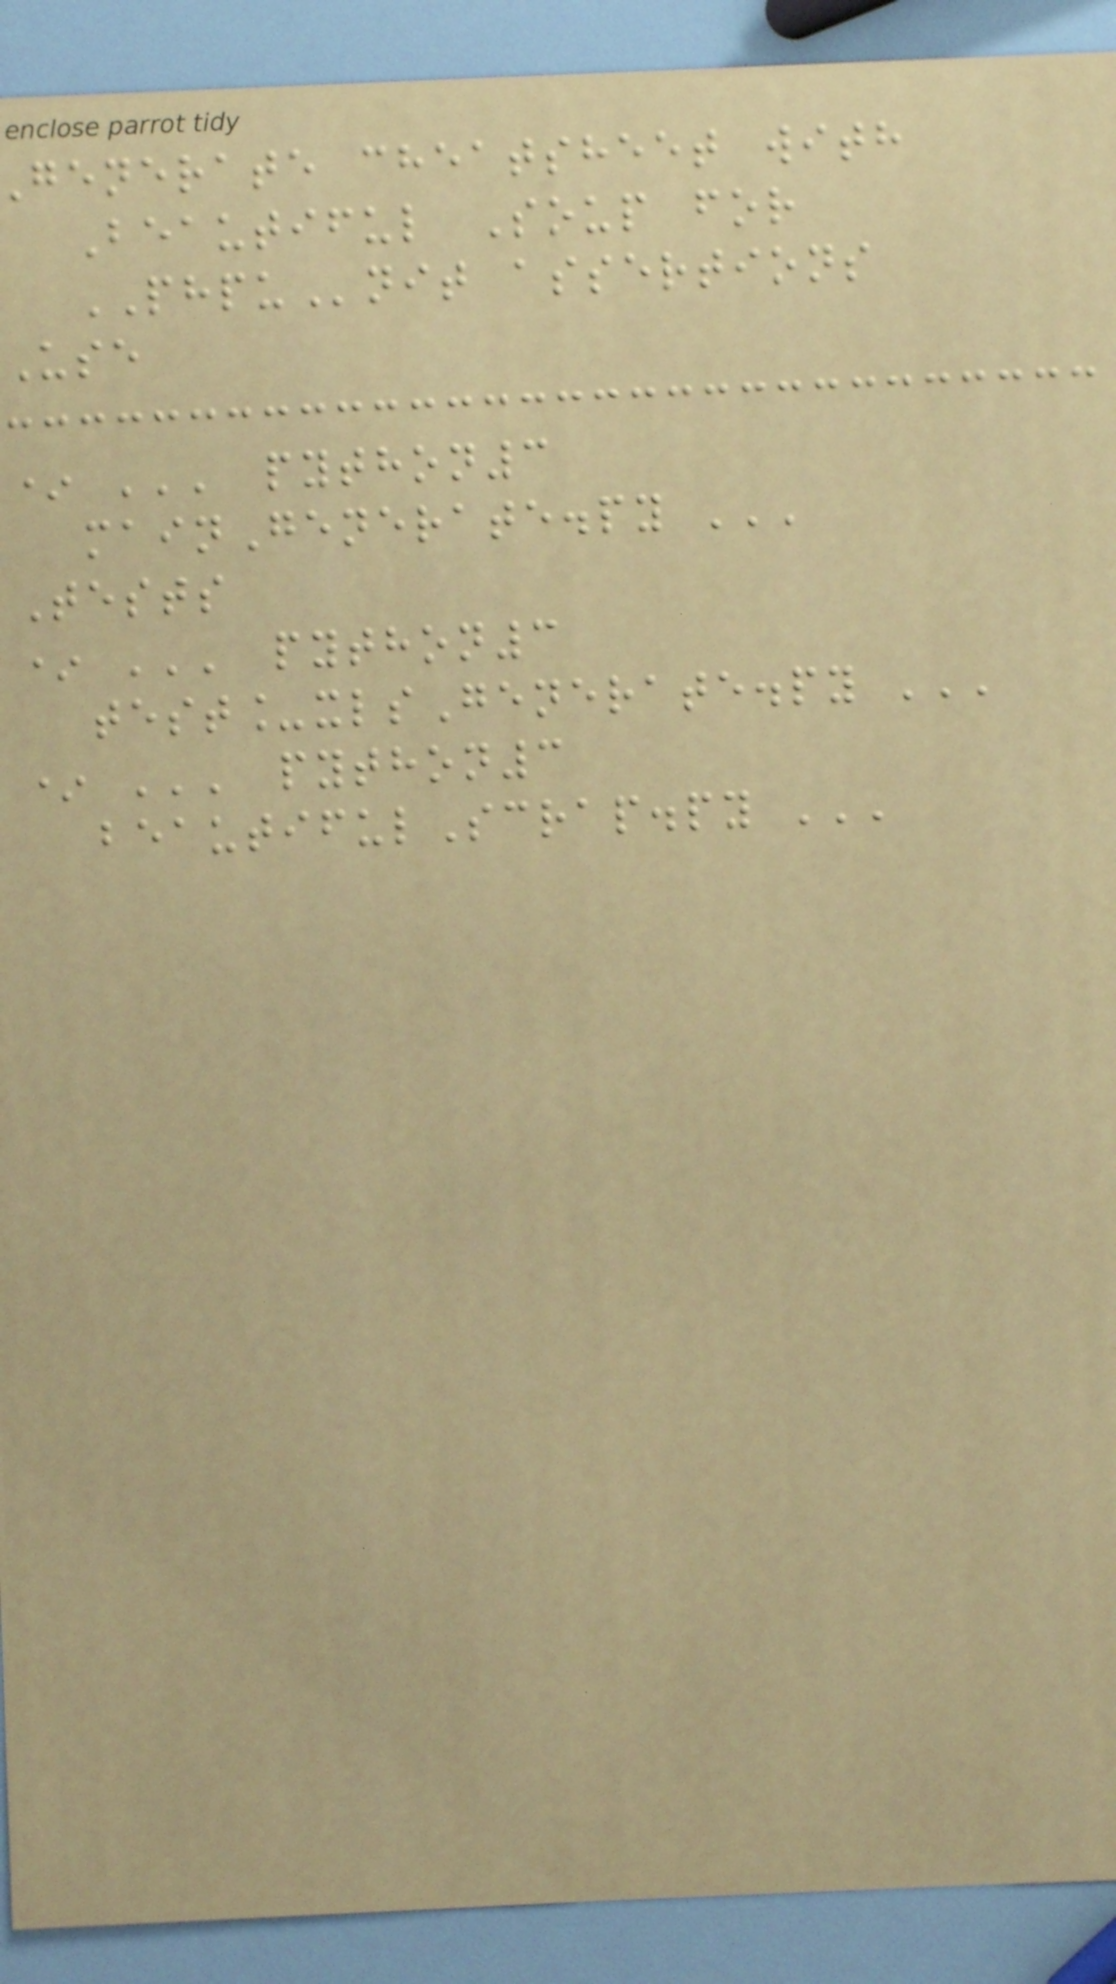generate cheatsheet with
Beautiful Soup for
PHPUnit assertions
Use
* ''' python3
mainGenerate.py '''
Tests
* ''' python3
test_xlsGenerate.py '''
* ''' python3
beautifulScrap.py '''
